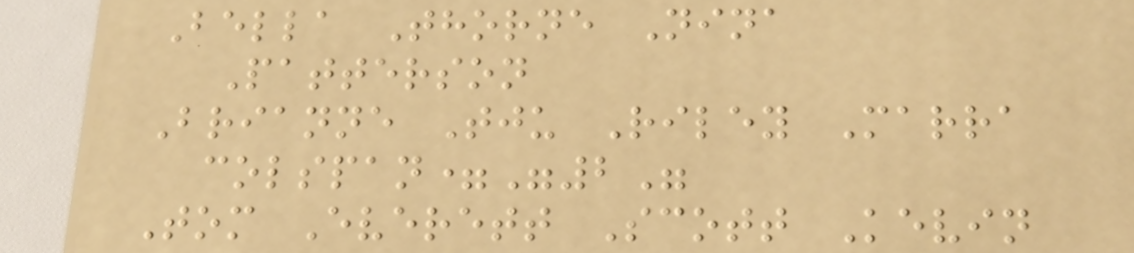Bella Thorne Nina
Patterson
Brianne Tju Riley Marra
colspan="2"
Tom Everett Scott Kevin
